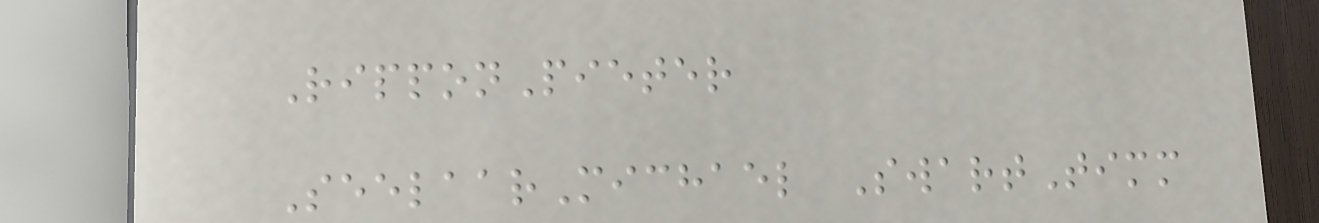RipponPieter
SeelaarMichael SwartTimm
